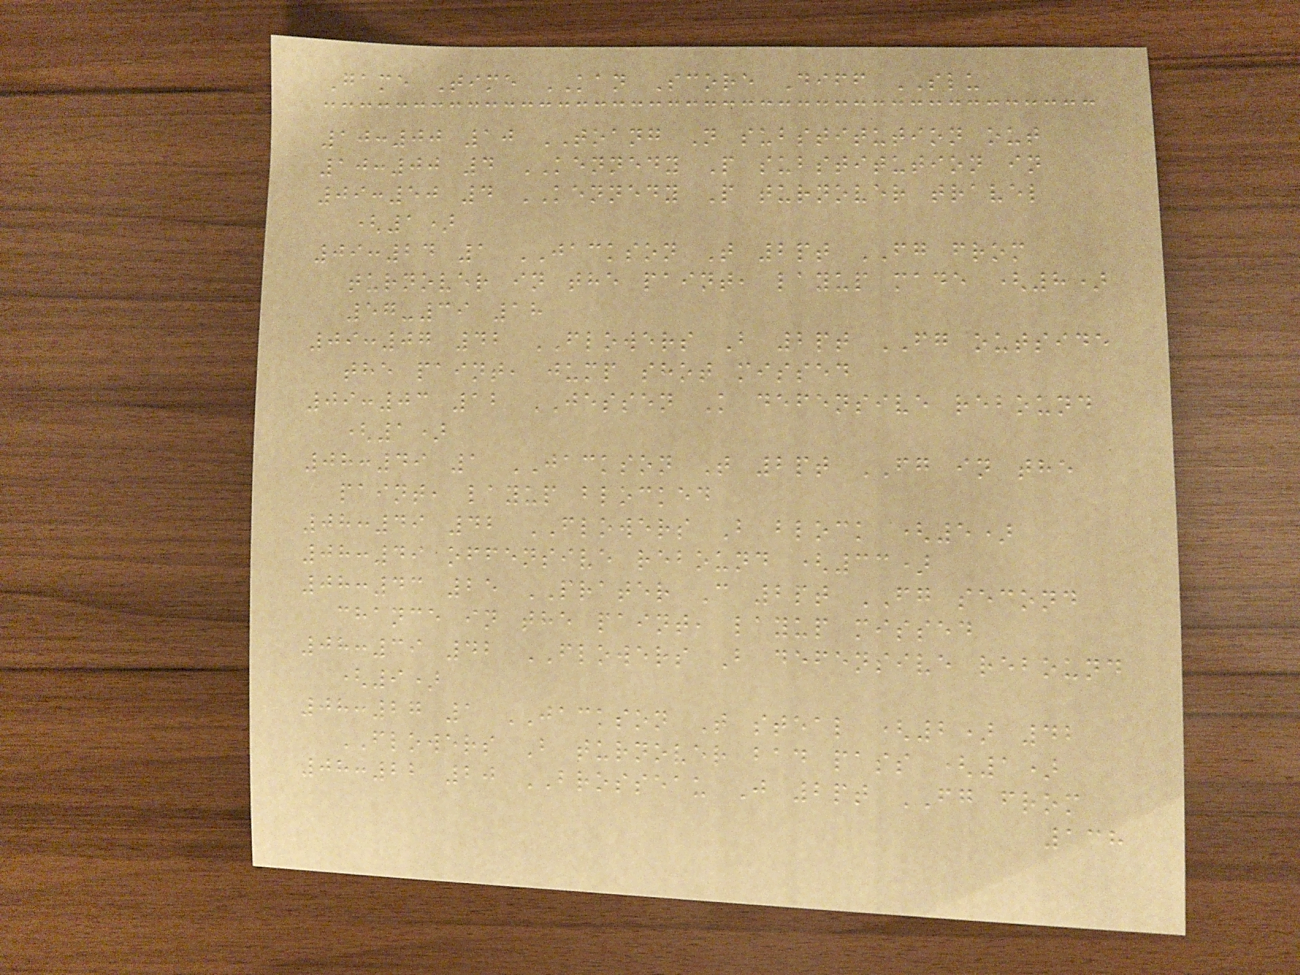Game Time KAN Score Diff SLU
10:00 10 TOANG N substitution out
10:00 4 KENNEDY P substitution in
09:50 4 KENNEDY P turnover travel
(1)
09:24 1 JACKSON T 2pt FG from
turnover in the paint, layup made (8)
57-39 18
09:07 42 FLOWERS B 2pt FG outside
the paint, jump shot missed
09:03 12 JESSEN K defensive rebound
(1)
08:49 1 JACKSON T 2pt FG in the
paint, layup blocked
08:49 42 FLOWERS B block (5)
08:49 offensive rebound (33)
08:43 25 PRATER C 2pt FG second
chance in the paint, layup missed
08:39 42 FLOWERS B defensive rebound
(9)
08:27 1 JACKSON T steal (2) 42
FLOWERS B turnover bad pass (1)
08:22 20 BROSSEAU J 2pt FG from
138
